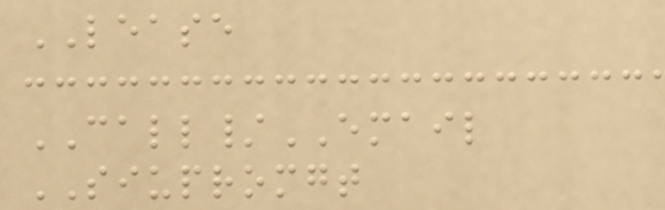LEASE
CALL/EMAIL
SIUPROMGT
